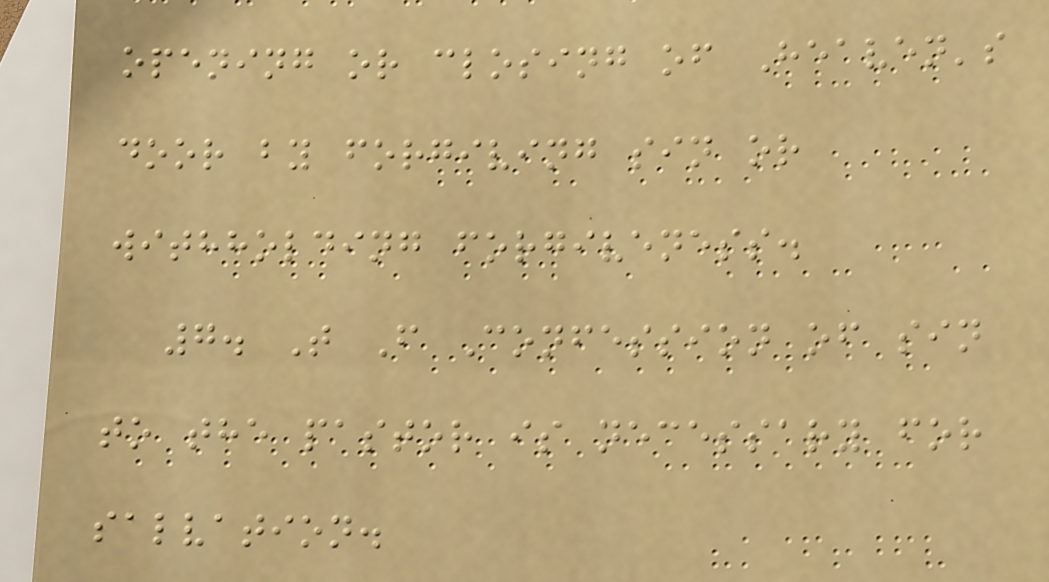opening or closing of Heaven's
door by forgiving sin or
withholding forgiveness.
7. T F Confession of sin
to the pastor is necessary for
salvation.
